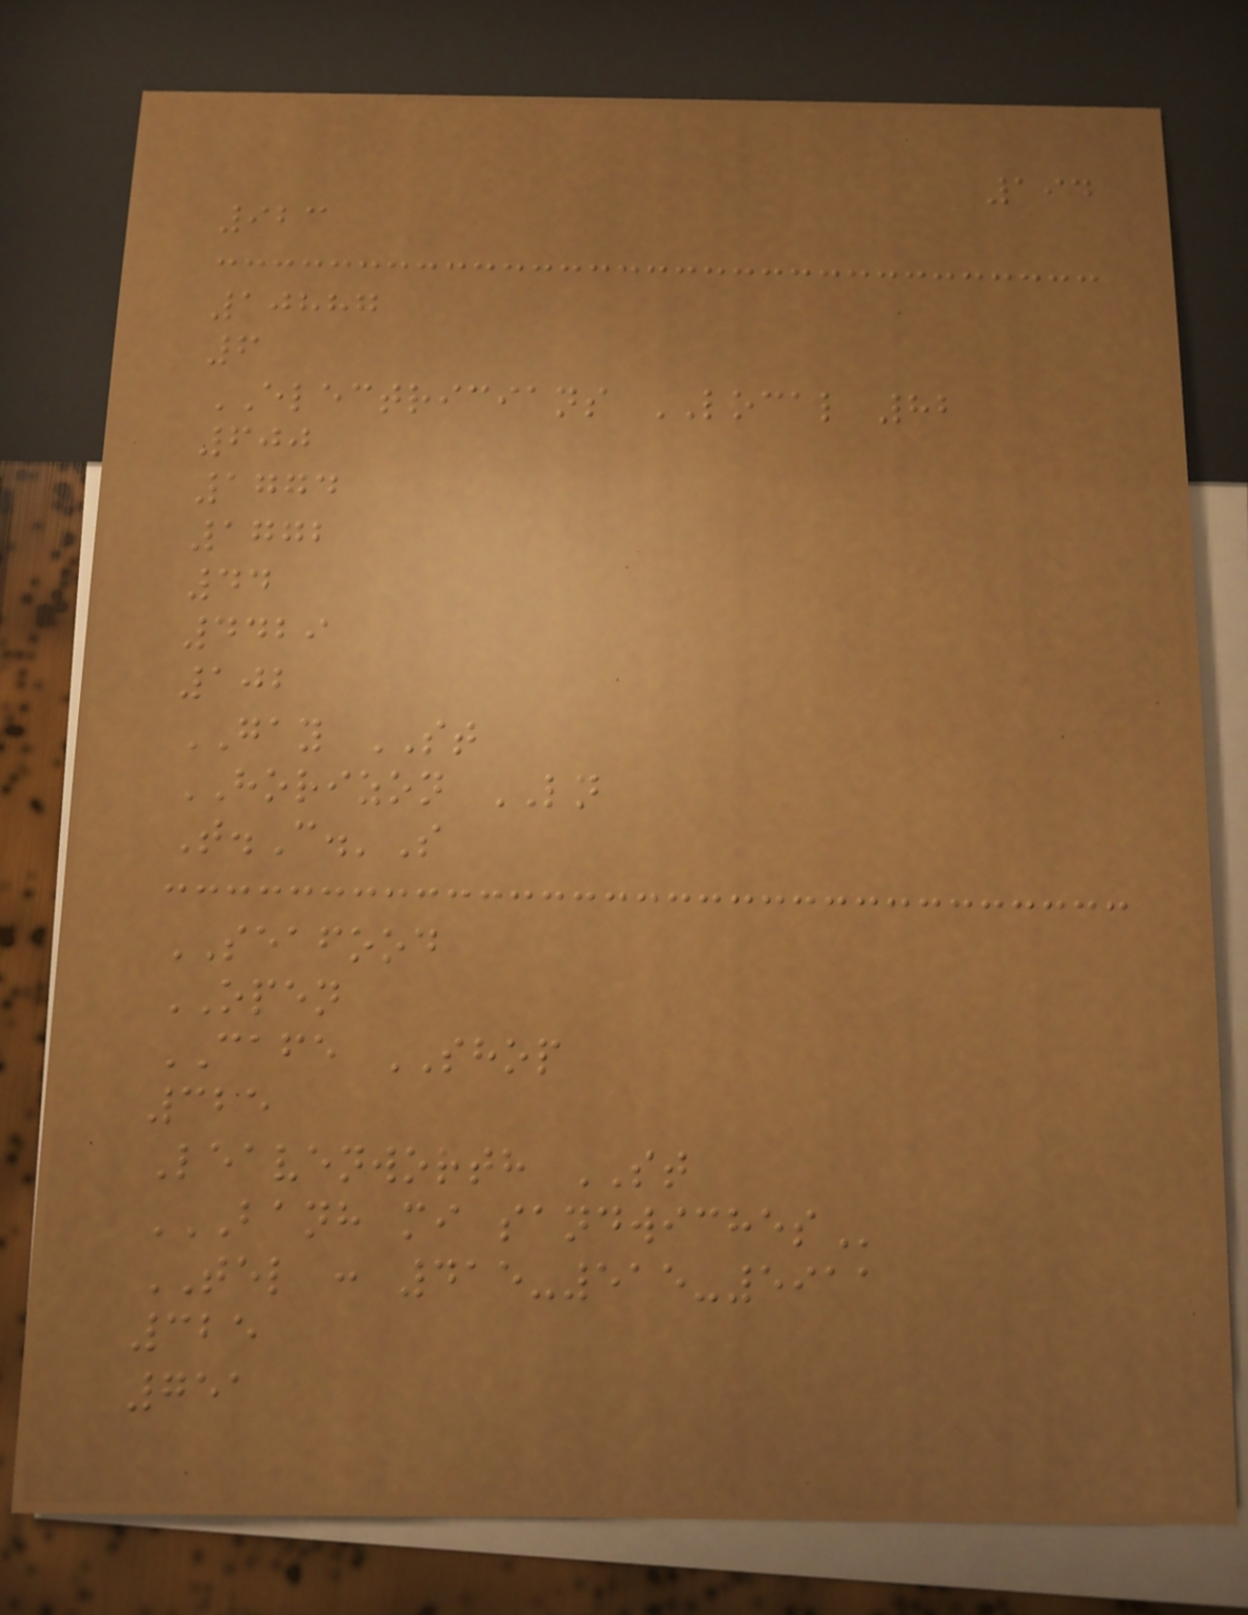194
923
10887
6
ELECTRICIANS LOCAL 82
600
1774
1772
44
4429
102
GAY ST
HORIZON LN
T.C.'S
SEAFOOD
OPEN
CAFE SHOP
325
Leavenworth ST
BANH MI SANDWICHES
TEL : 415-515-5911
325
751
